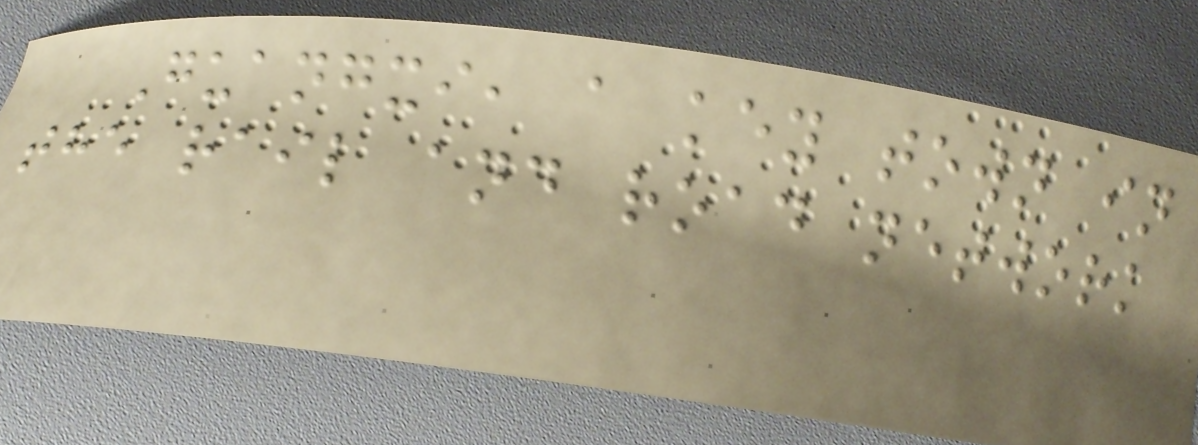Guangxi, a key town in
the rail and road network
